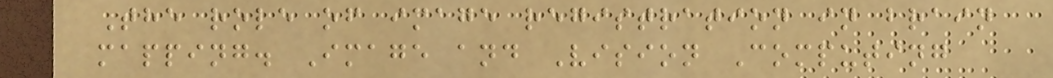The role of image registration in brain
mapping. Image and Vision Computing
